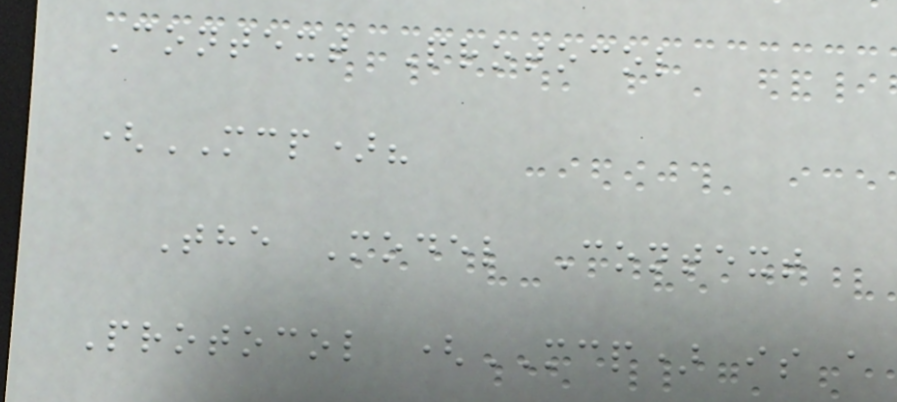Context Protocol
(MCP)?
The Model Context
Protocol (MCP) is a
